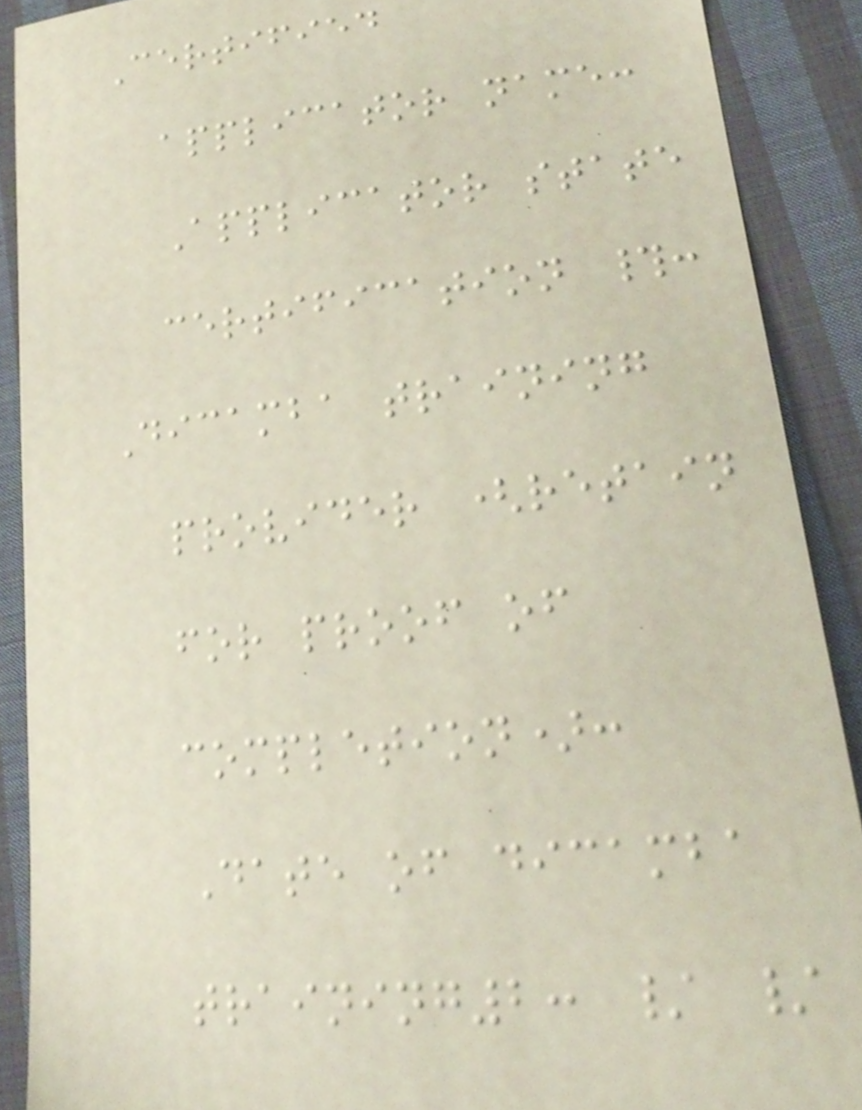Certified
applicator name:
Applicator state
certification #:
Dicamba training
provider (retain
for proof of
completion):
Date of dicamba
training2: / /
